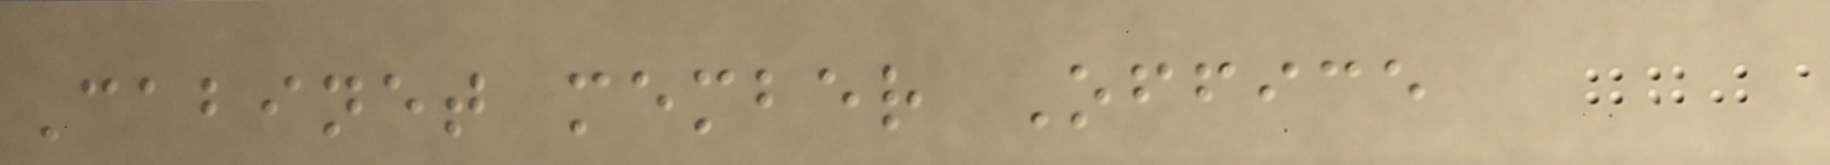Cabinet member Office
